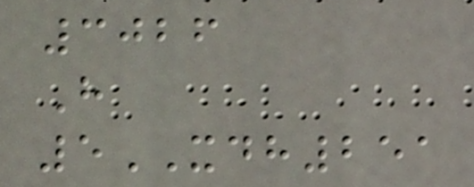3026
H
5XDH251
